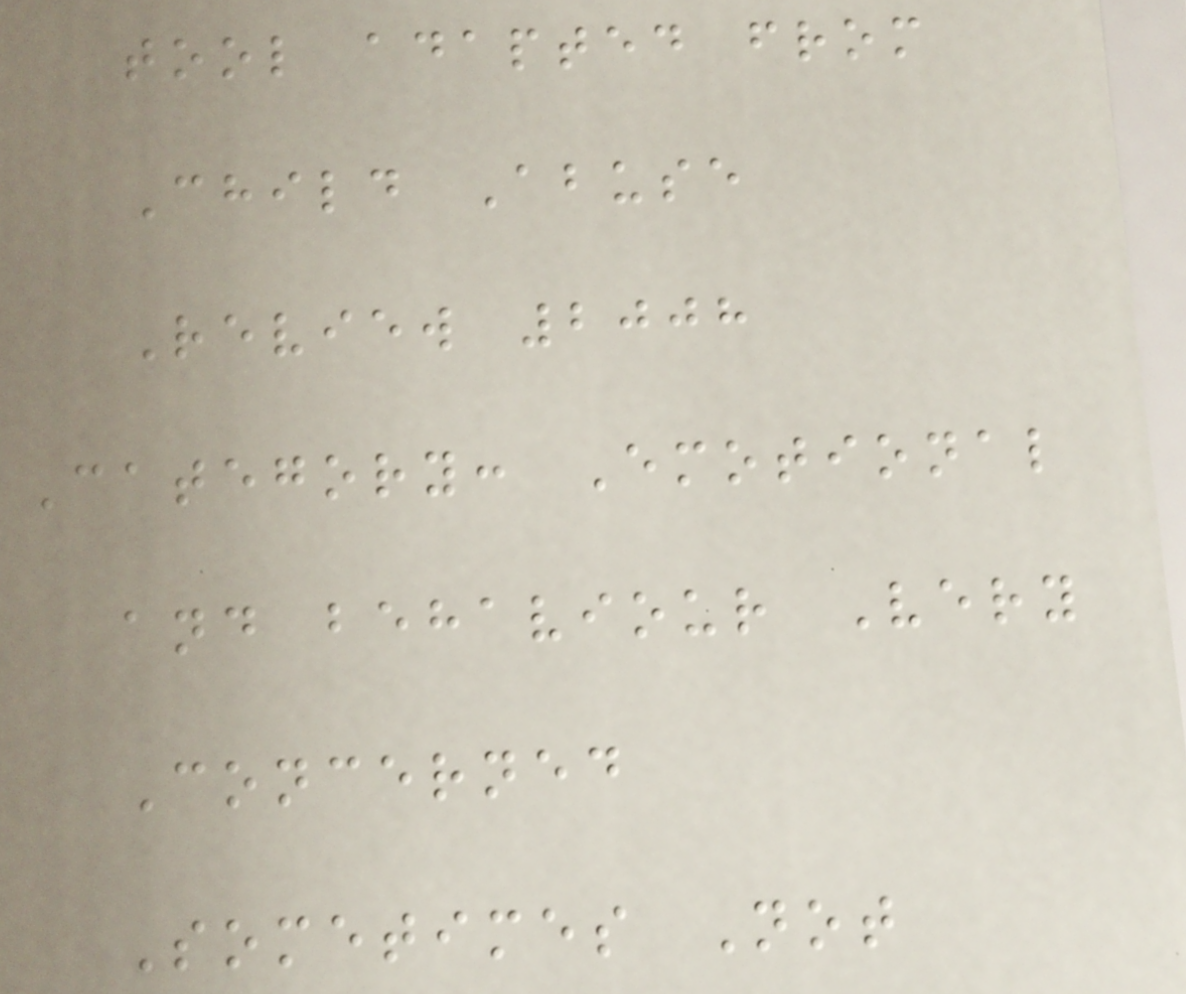tool adapted from
Child Abuse
Review 2008
Category: Emotional
and behaviour Very
Concerned
Sometimes Not
